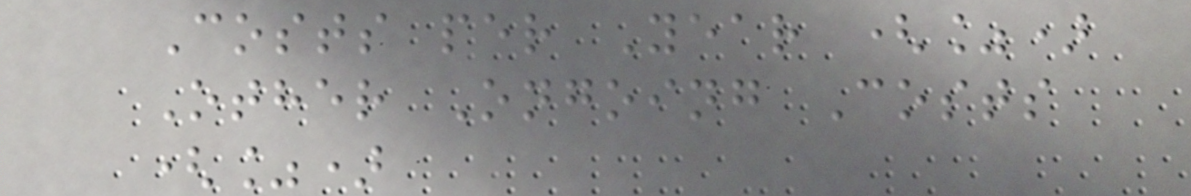Costs per Year (%)
Other Ongoing Costs
(%)
